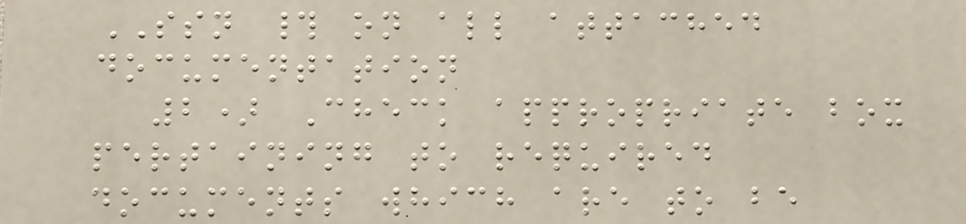SSN # on all attached
documentation
2) Check appropriate box
pertaining to required
documents which are to be
